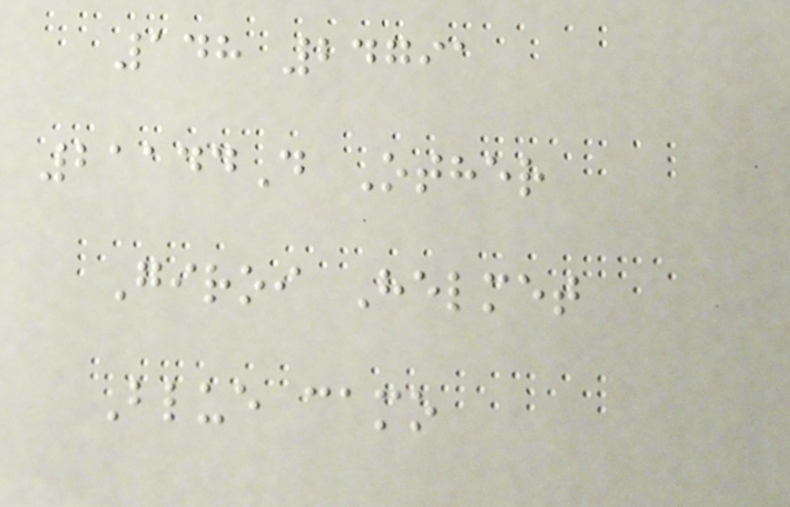148 24791
21144D Other
Giroi Helmet
Blue camo
